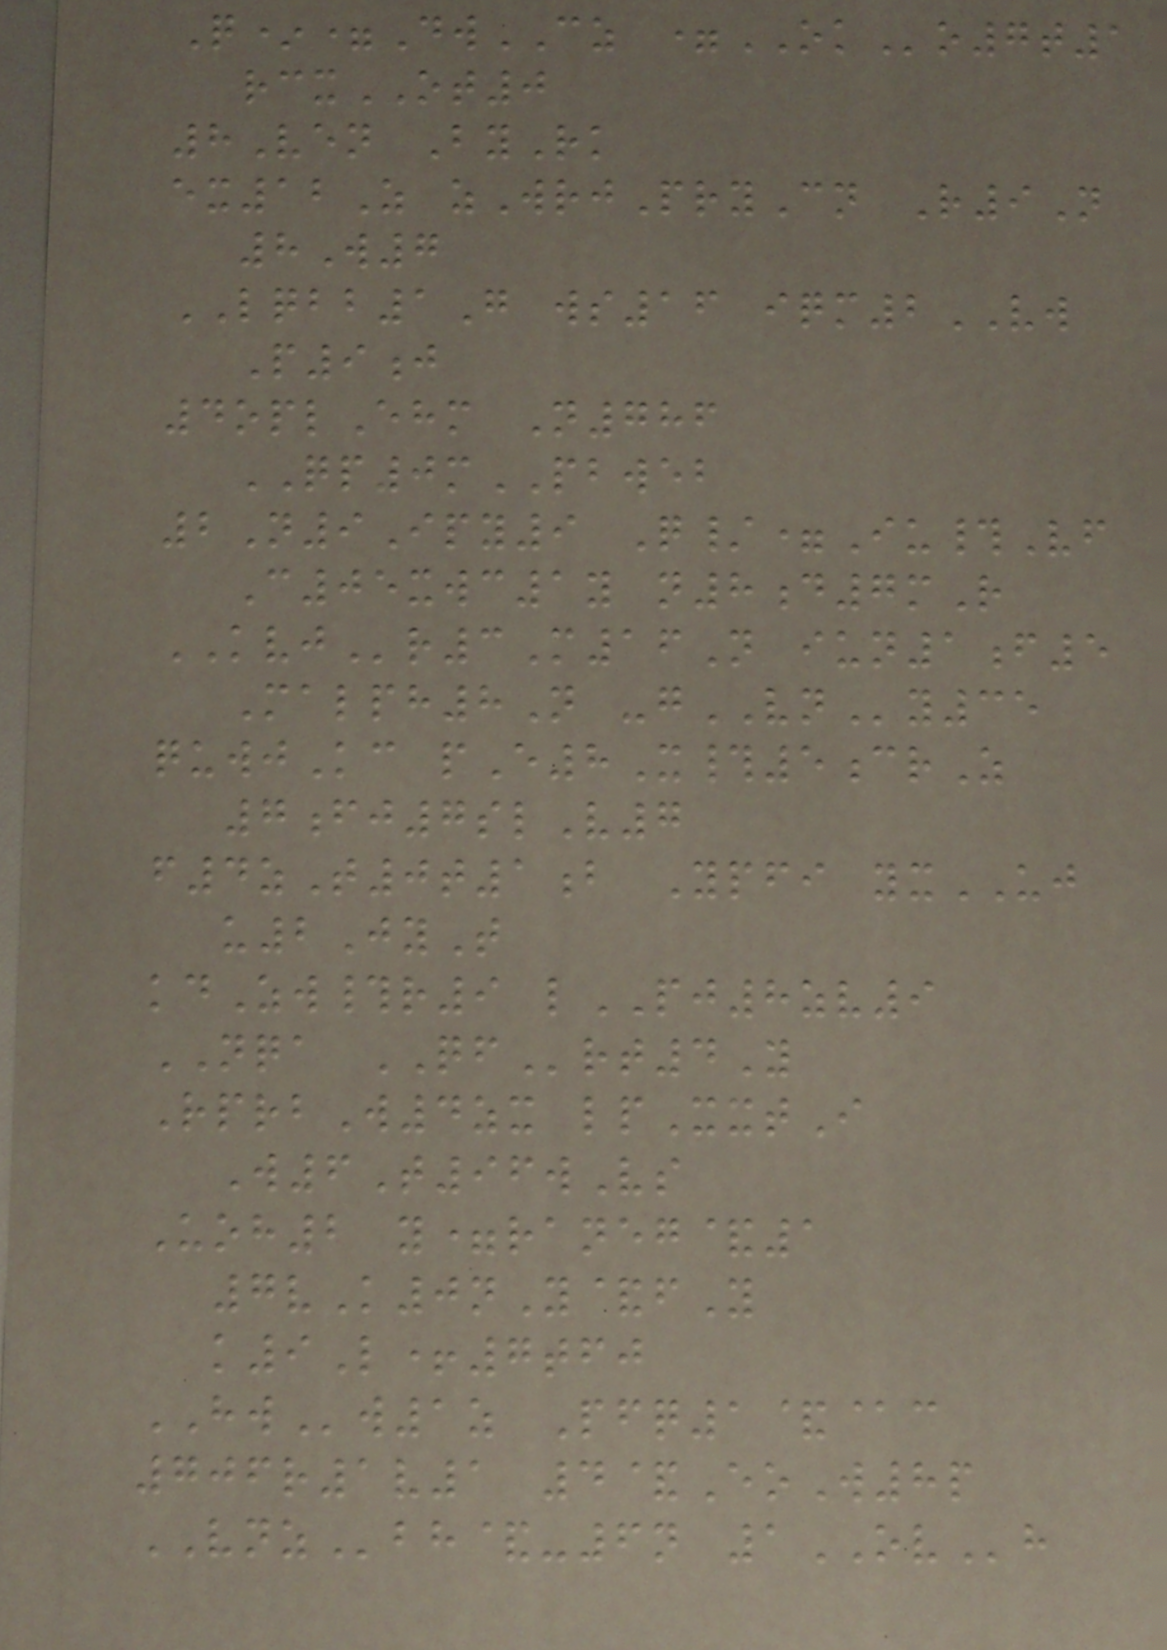Q*=DwCZ =OKo7t1
rcxOT0
8Ven ByRk
ex12Z zWrjPryCn R9N
8W7
LQBB1G ws16 iqm2VW
P9j
4oplEhm N786
QP0mPBWEB
2N9Ipy9 Q/=Iu#Vf
C05xwc1y n8d7mR
KVJr3M16N iun1f5
Malph8N -gVNy35
quwjKc pE8X#5crZ
7fj7slV7
f4zT0t1b Ypfi yxUJ
u2JyT
kdZw#r9 lPJ8zv9
NQA QFrt4Y
RprbW4zx lpXxtI
W6T96wVs
Uoh2 y=raneg&1
7vK0nY&fY
k9L+7tfj
HWw1z Pfq1&@c
706r1v1 4&EoW8p
VNZbh&-6n 1OVh
